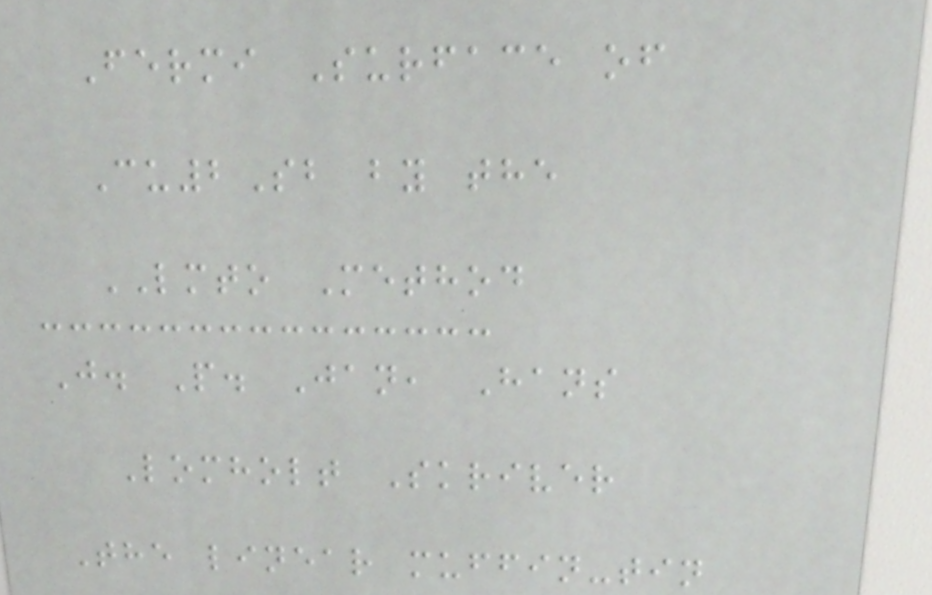Fermi Surface of
Cu2Sb by the
LMTO Method
J. P. Jan, Hans
Lomholt Skriver
The linear muffin-tin
